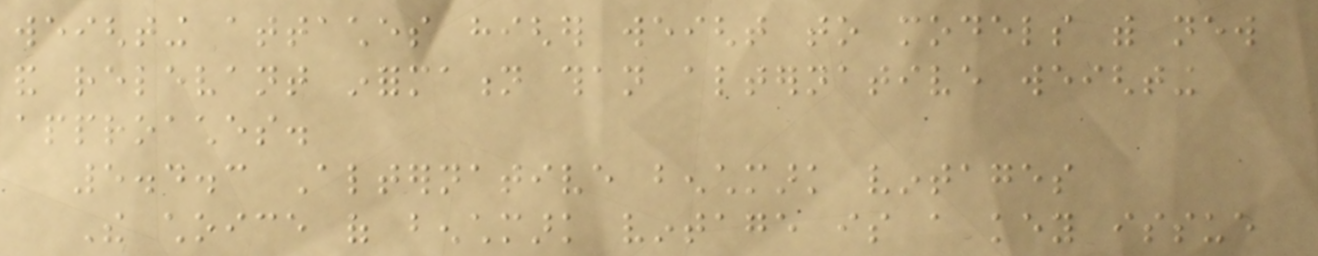weighting attaches higher weight to models with new
and relevant information than alternative weighting
approaches.
5.4.3 Alternative benchmark vintages
The choice of benchmark vintage is a key issue
